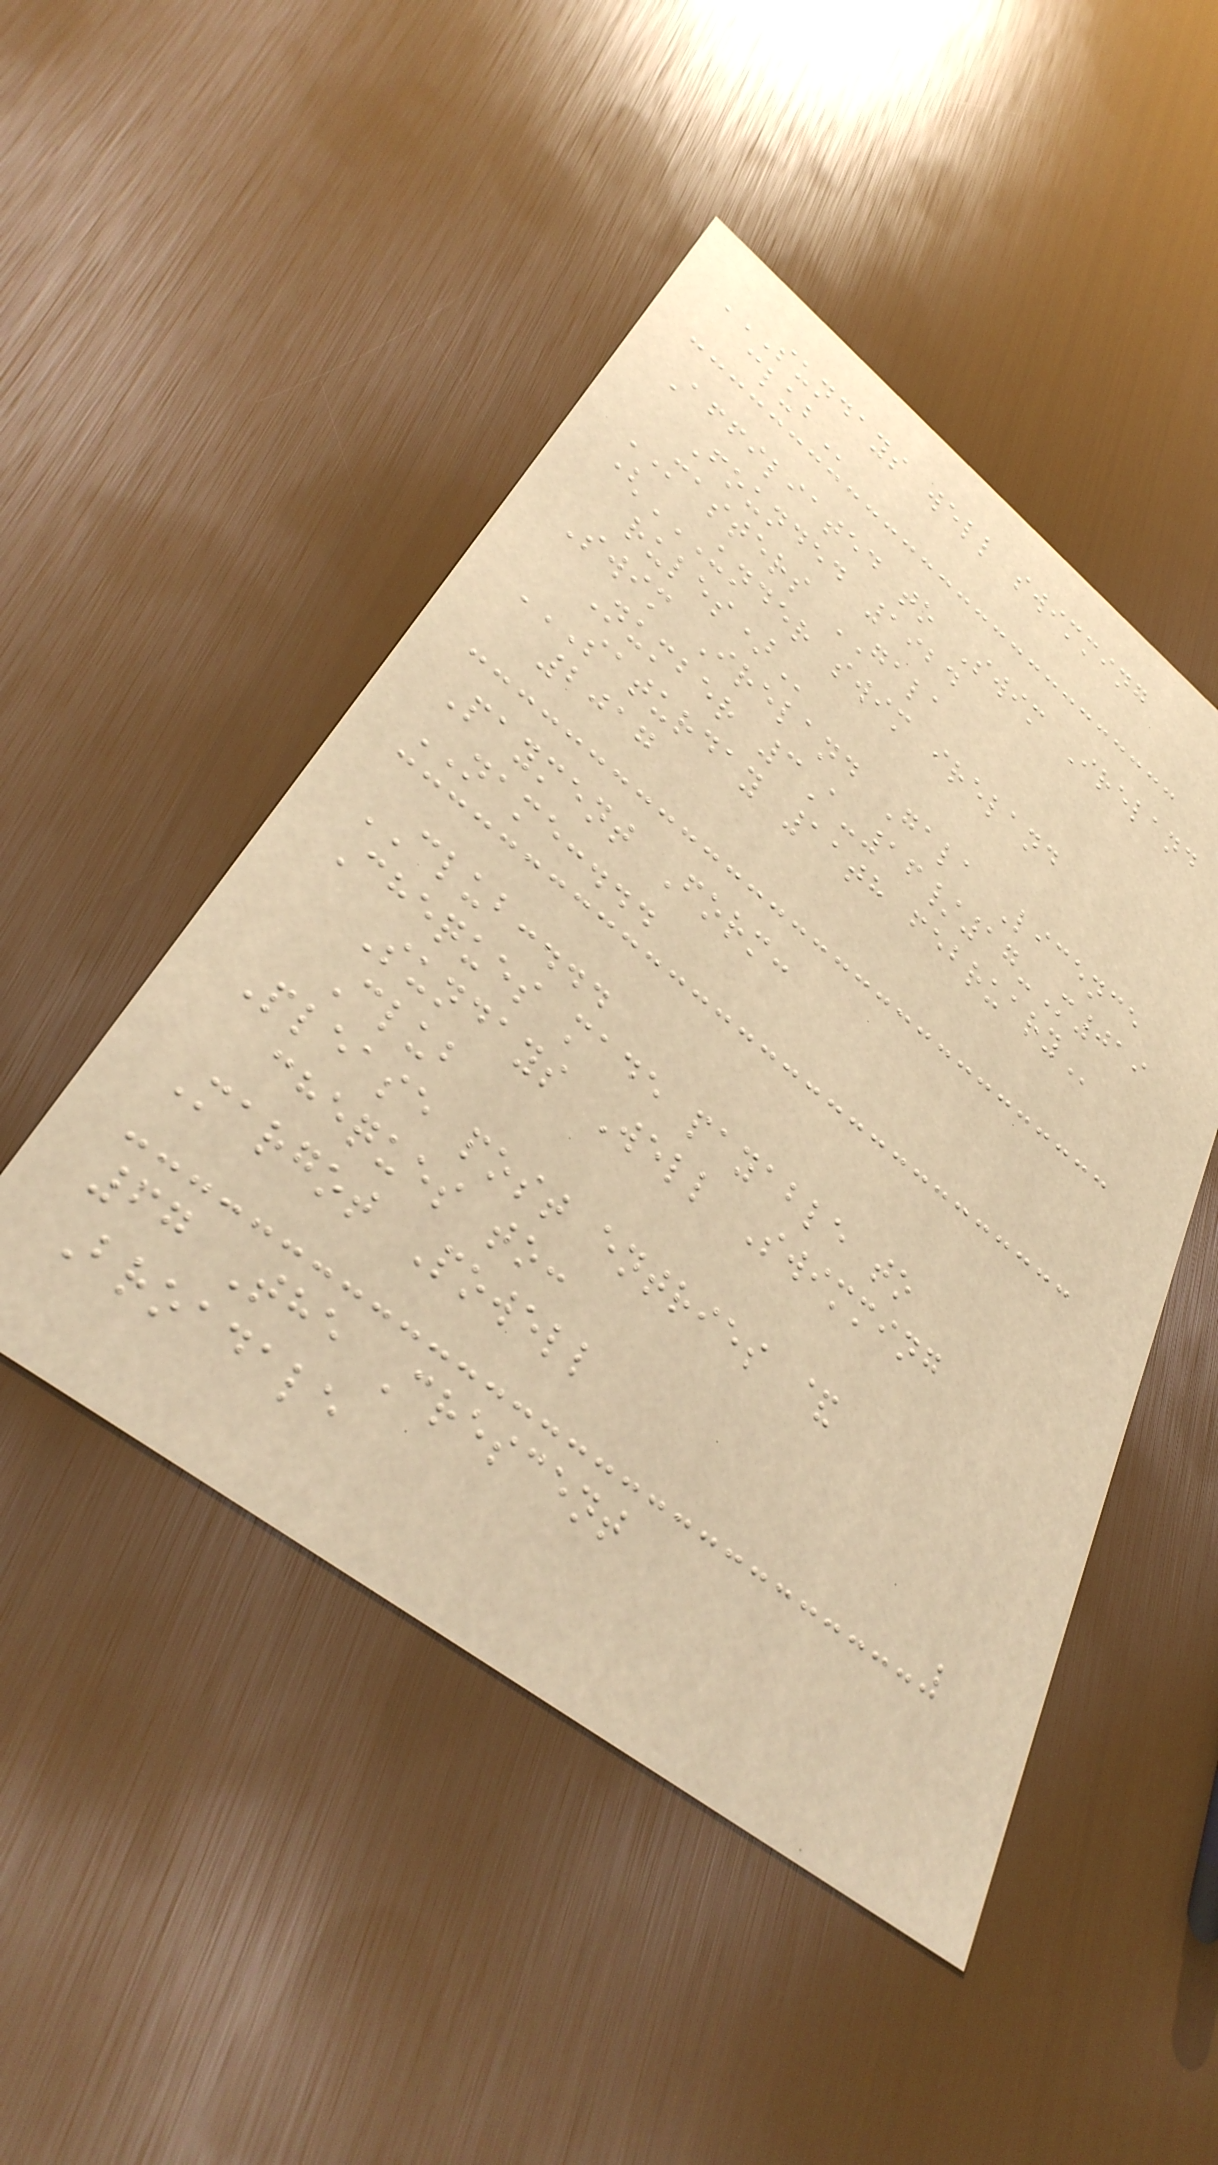SUNDAYS WELL SWIMMING
CLUB
Affiliated to Swim Ireland
Founded 1924
MASTERS GALA
(UNDER SWIM IRELAND
RULES)
Swim Ireland Gala Licence
Number 3A-16/17-M019
SATURDAY 11TH FEBRUARY
2017
Payment Form:
NAME:...
CLUB:...
Cheques made payable to
Sundays Well Swimming
Club
Please post entries &
cheques to:
Margot Powell
67 The Crescent
Broadale
